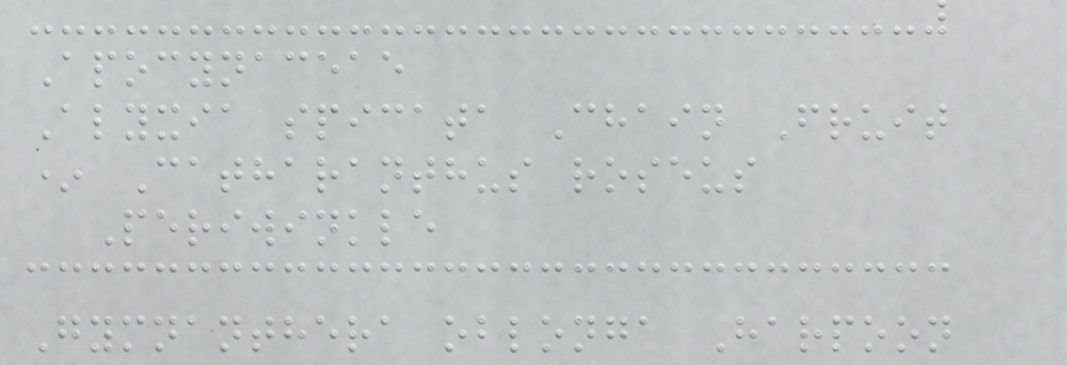Apocynaceae
Alyxia spicata Chain Fruit
* Catharanthus roseus
Periwinkle
Gymnanthera oblonga Harpoon
